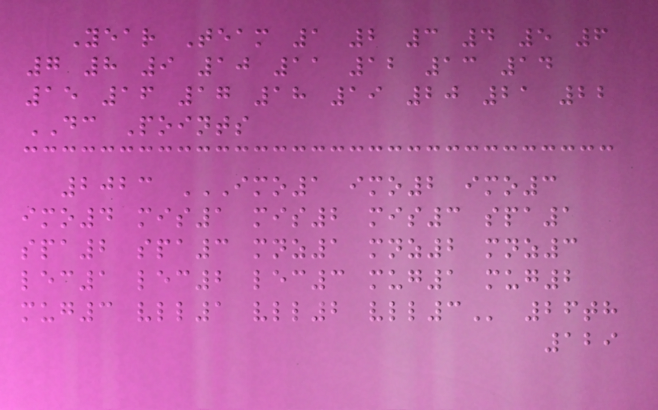Year Team 1 2 3 4 5 6
7 8 9 10 11 12 13 14
15 16 17 18 19 20 21 22
DC Points
2023 IMO1 IMO2 IMO3
IMO4 MIS1 MIS2 MIS3 SPA1
SPA2 SPA3 MNZ1 MNZ2 MNZ3
LEC1 LEC2 LEC3 MUG1 MUG2
MUG3 VLL1 VLL2 VLL3 26th
129
